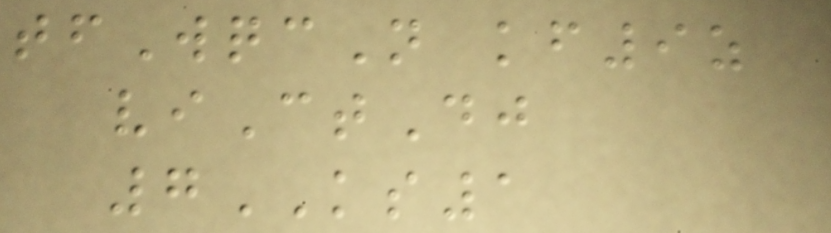tfWqcN kf9z
viCtDj
7KS1
